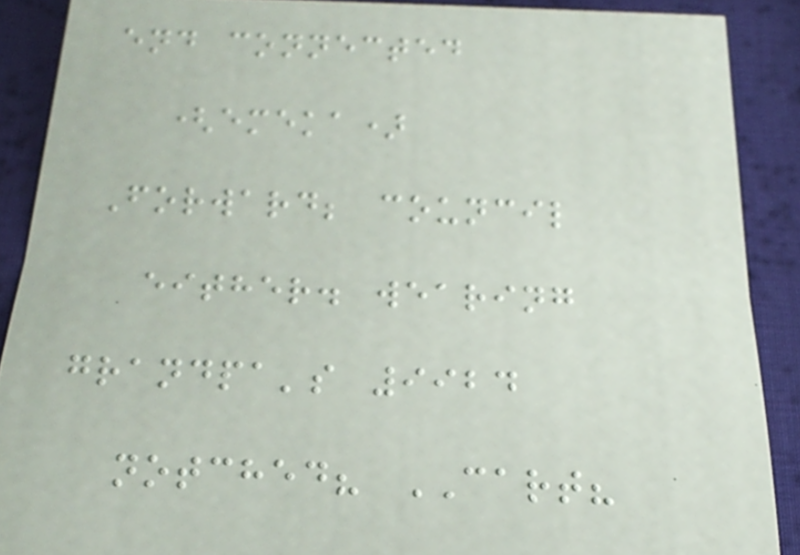end connected
(emeka)
Forward; council
either. wearing
grandpa's 9924
notched? CART?
